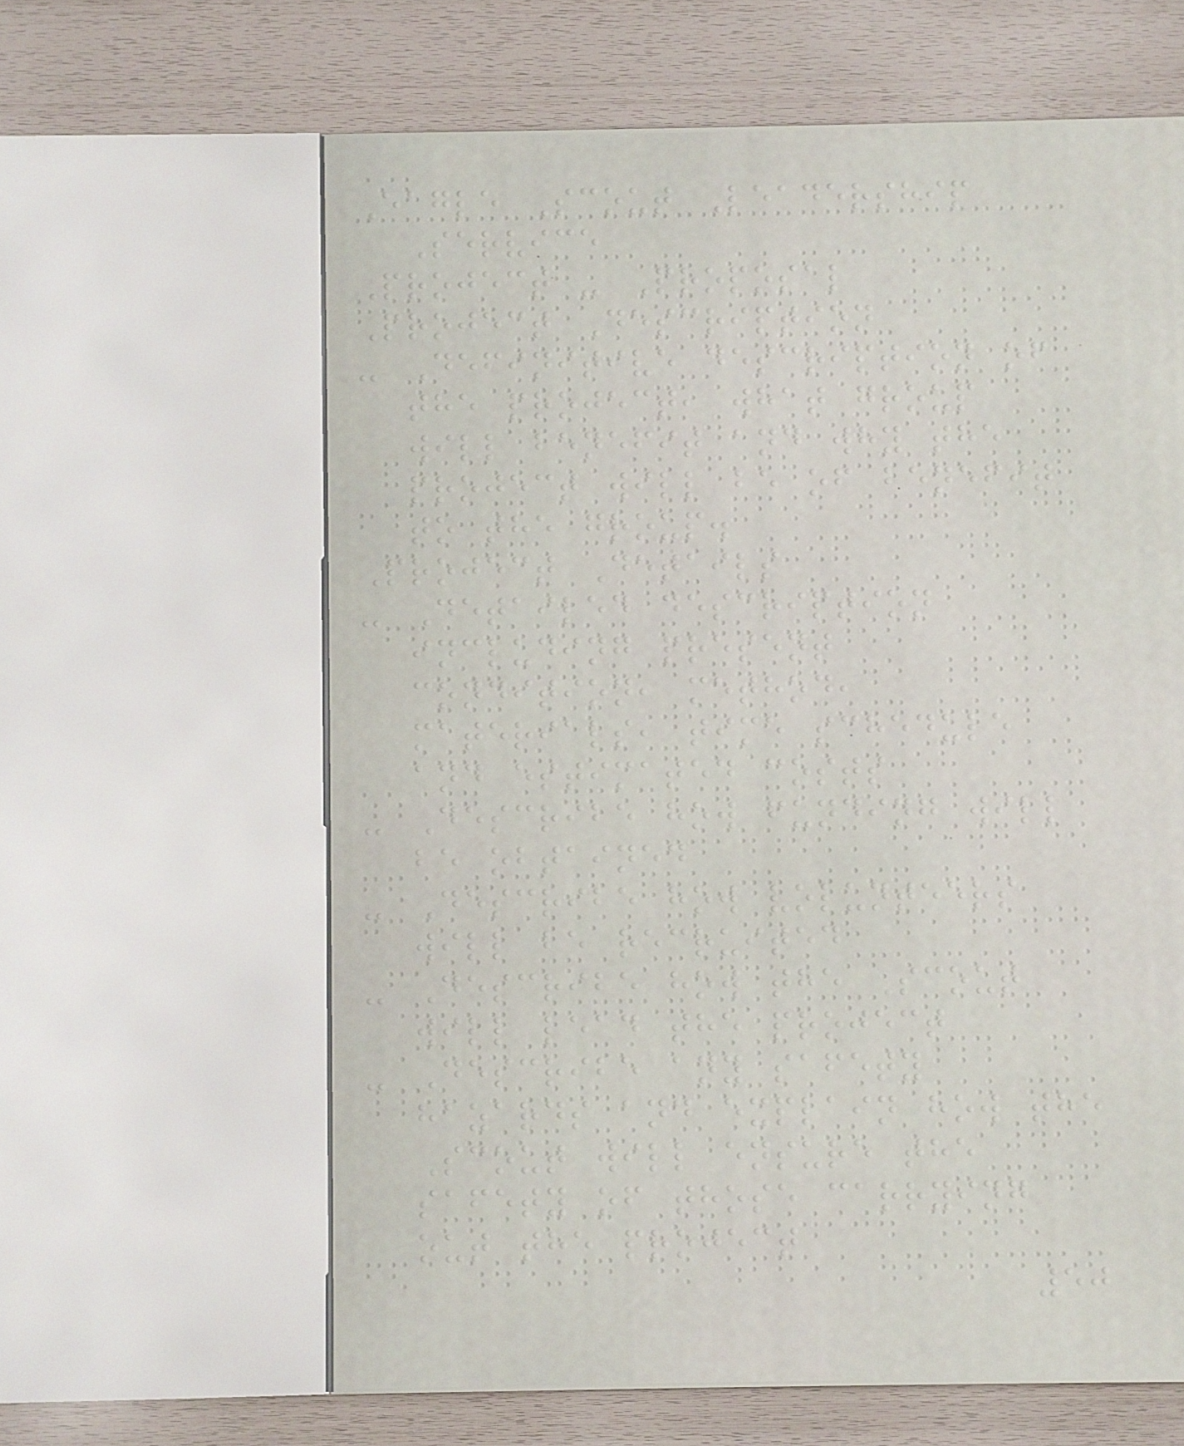Eagle Scout Leadership
Service
Project - Proposal
Project Description
- Definitive description of
the project, what group
will benefit and why the
project will be of benefit
to the group.
Project Details
- Detailed description
including present
condition, method,
materials, time schedule
and estimated costs
- Describe how funding will
be obtained
- Describe how volunteers
will be recruited
- Describe how the Scout
will lead the project
- Describe any safety
hazards and explain how the
Scout will ensure the
safety of those carrying
out the project
50
